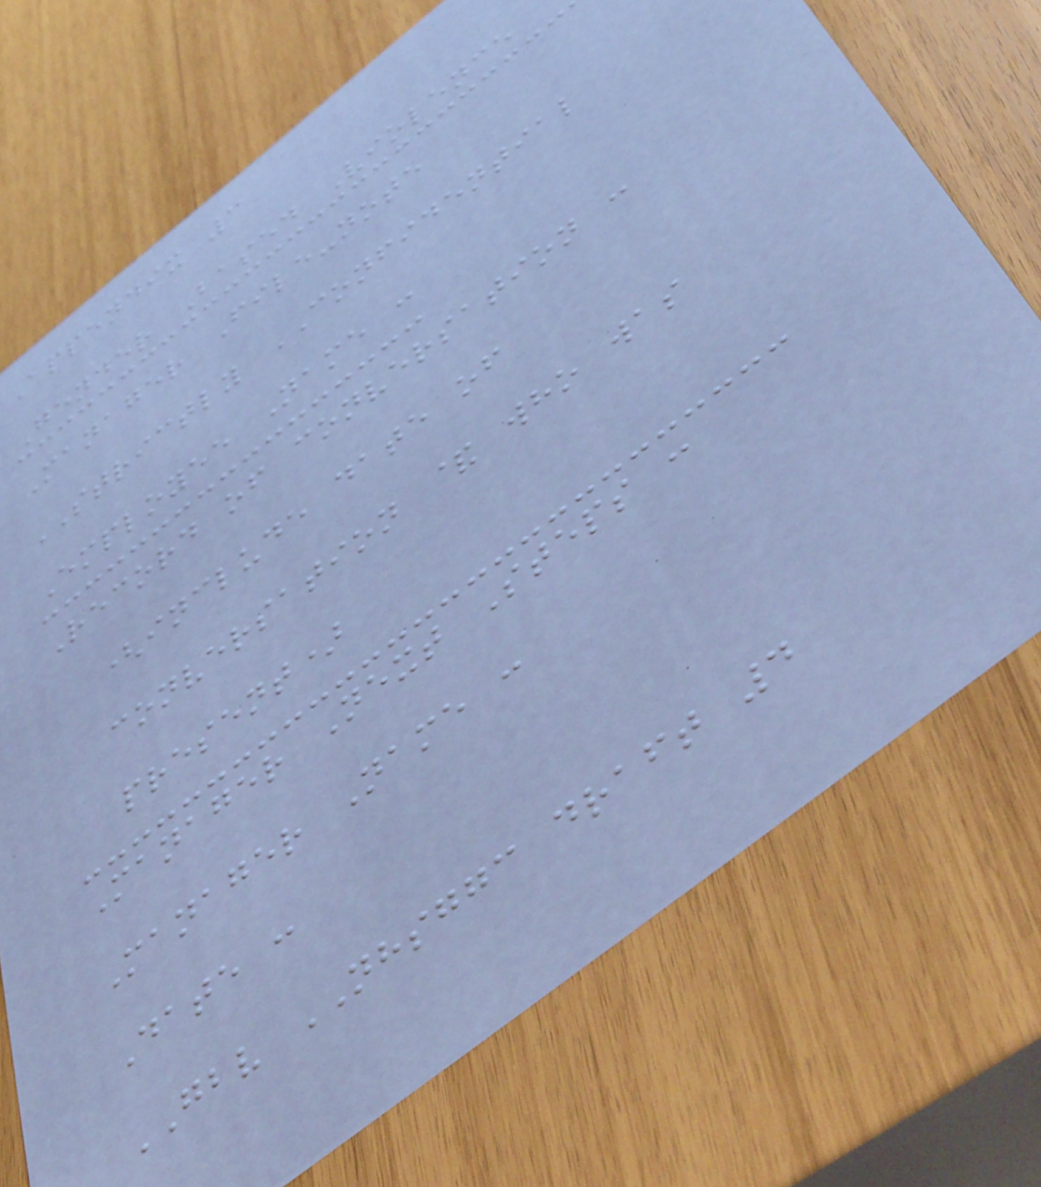Appendix 3
Gender Based Violence
Manager File-note
STRICTLY CONFIDENTIAL
Employee Name :
Record of conversation :
(include date of
conversation & who was
present)
Manager Next Steps :
Manager Name :
Date :
GBV NHSGGC draft 4
